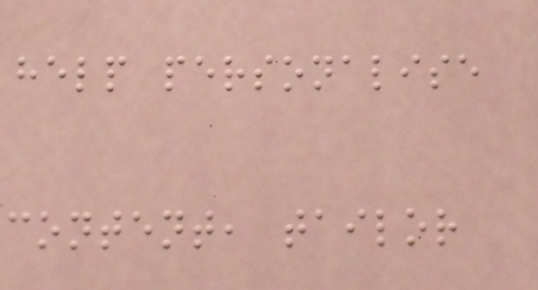help personalise
content, tailor
